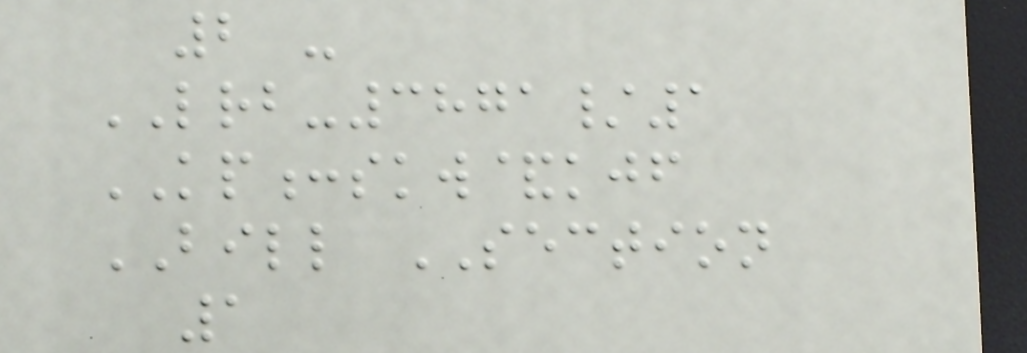2 -
LRB-3871/1
KP:skw&kjf
BILL SECTION
1
